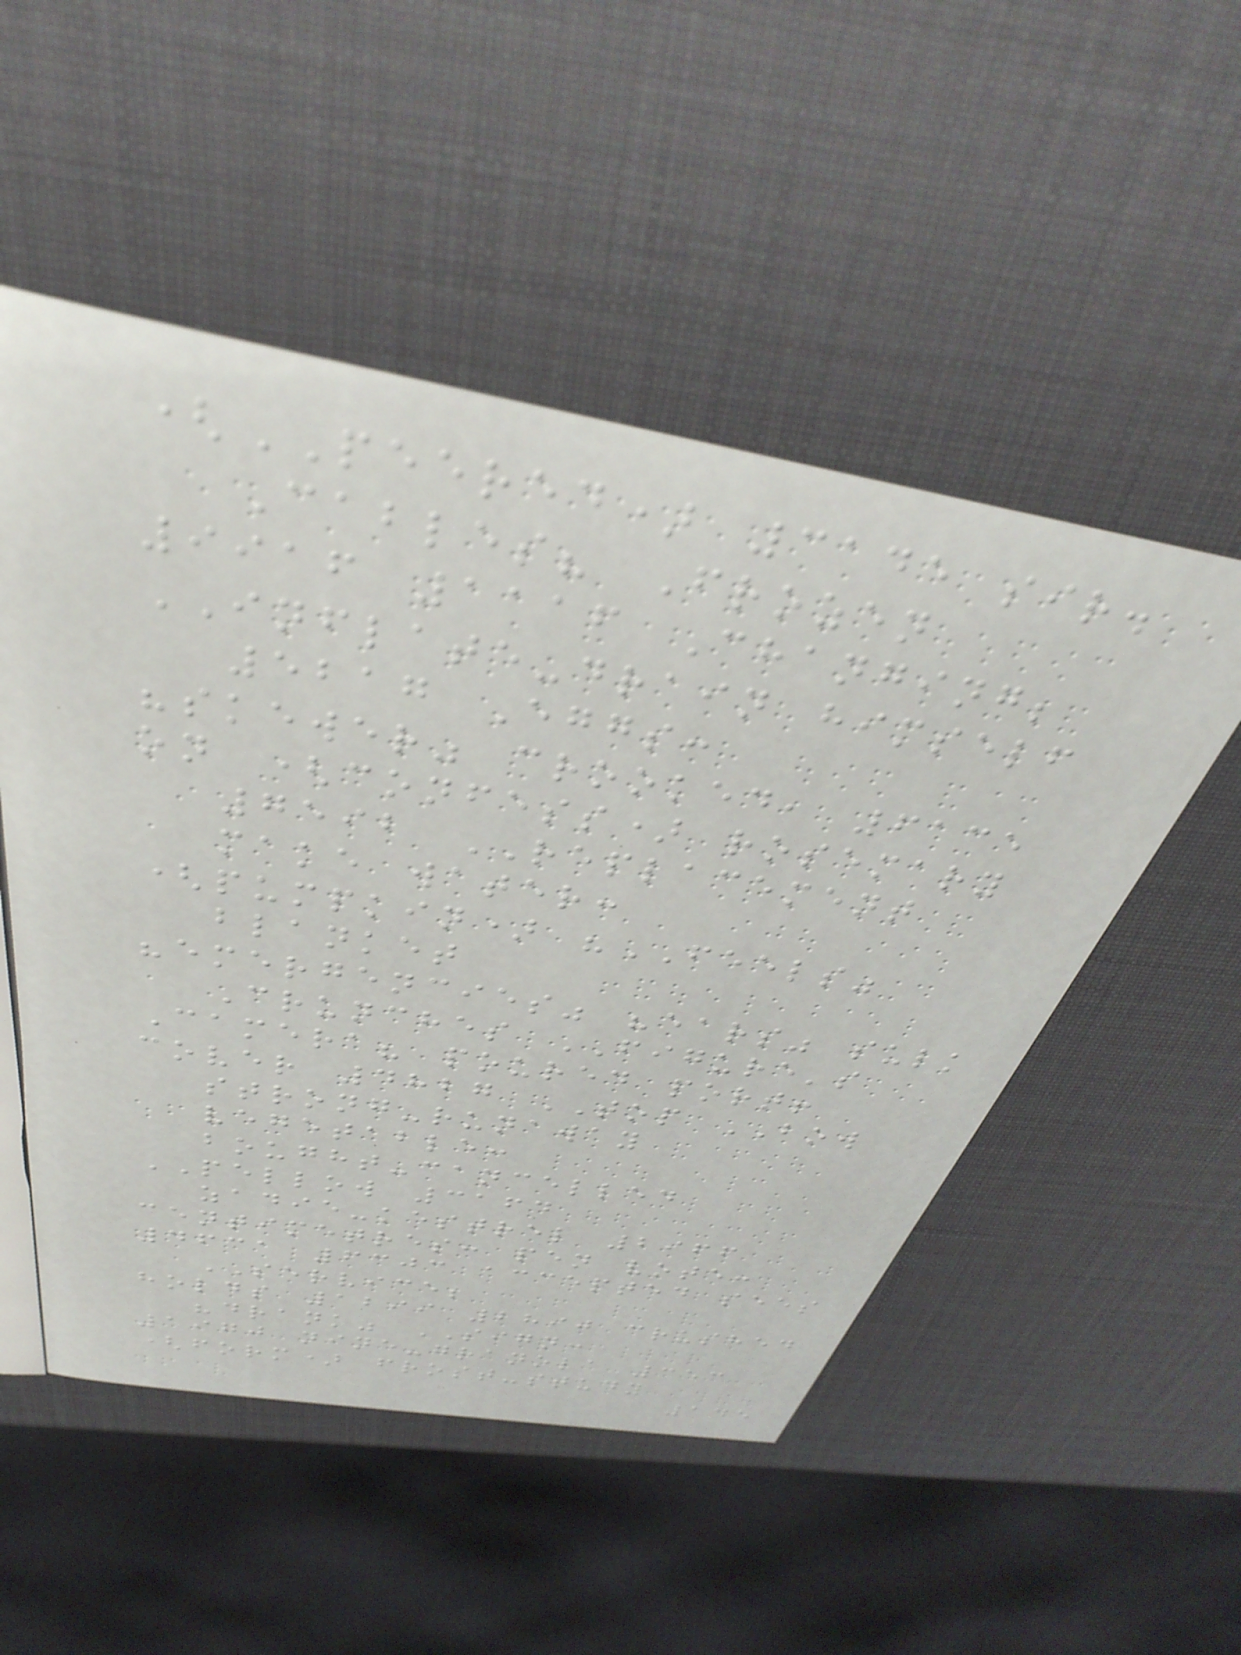(PEERED) 3145 sir.
Cables? Frozen
9916 1116 Changing;
INFLATE-drain himself
5217 Eggs:
"skewer" crooked, 6135
on (confess) rosemary
7592 REPLACEMENT
make water:
(pumpkin) "FEELS"
blanket
"emergencies" "ears" sulk
Crunches FIGURE's
Camera? poured port!
cover 4827 TOP BOW
strong-runaway
vegetable:
bought-cancelled
PELLOW 3164
zadie-kestrel 2966
centimetres: pen vote:
4631 6303 accepted sees
SERVICE;
holds 1299 2890 crushed
"drank" SIGN:
1970 nine-granola 353
(form) frost-study
145
